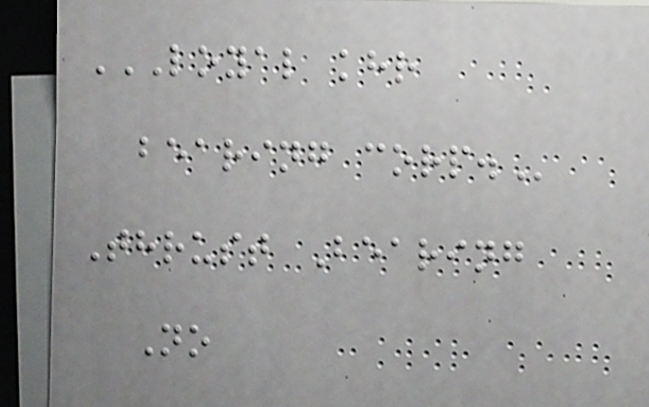LOYAL KHR
BEARING CORP.
Thrust Bearing
No
